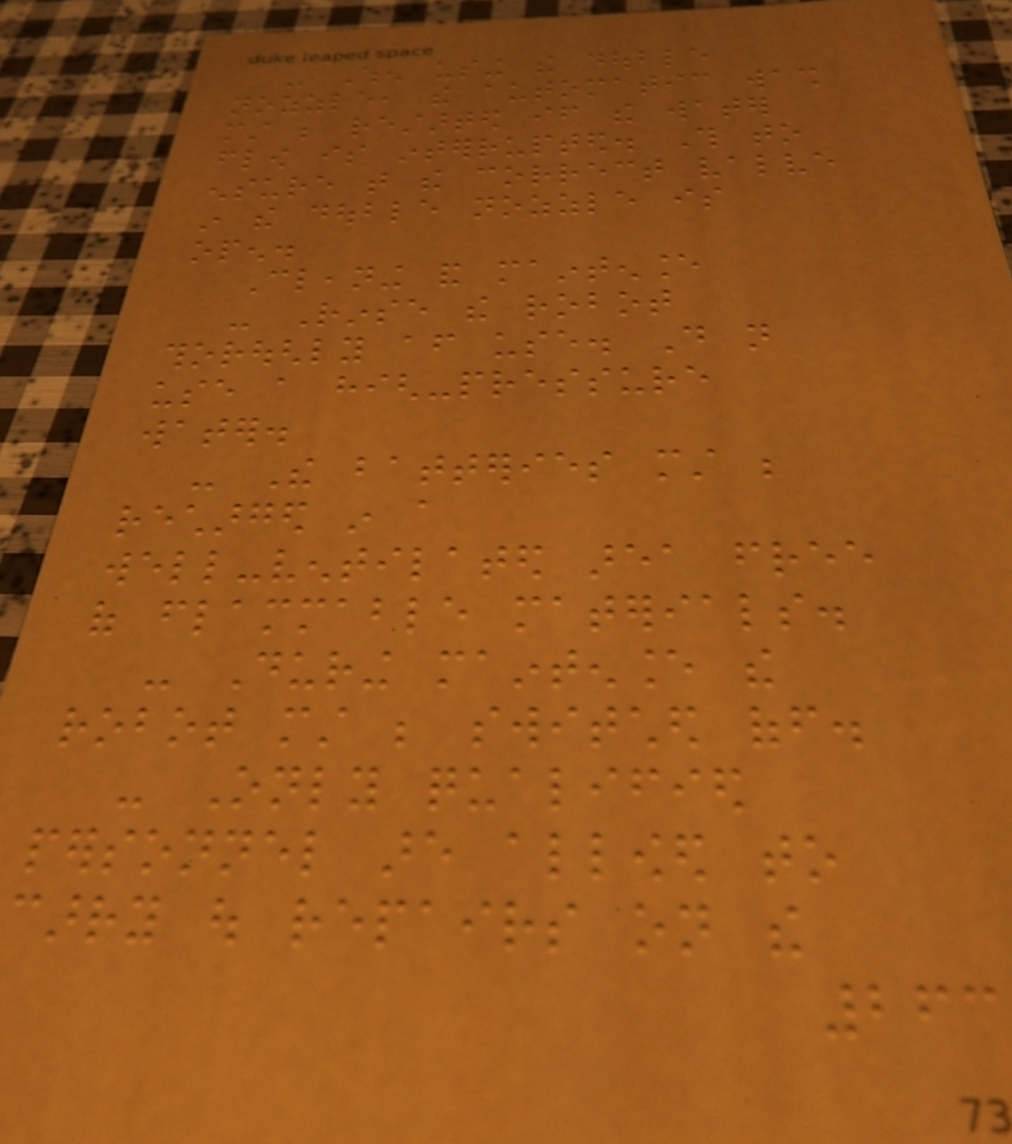- When using the double
nozzle, the automatic wash
must be restarted if the water
flow is interrupted. This to
ensure that the correct valve
in the double nozzle is
open.
Cleaning and maintenance
- Rinse the robot
thoroughly after use. Do not
use a high-pressure
water.
- The batteries must be
recharged in a
well-ventilated area free
of flammable materials.
- During maintenance the
robot must be switched off.
- Only qualified
personnel are allowed to
carry out repairs on the
263
